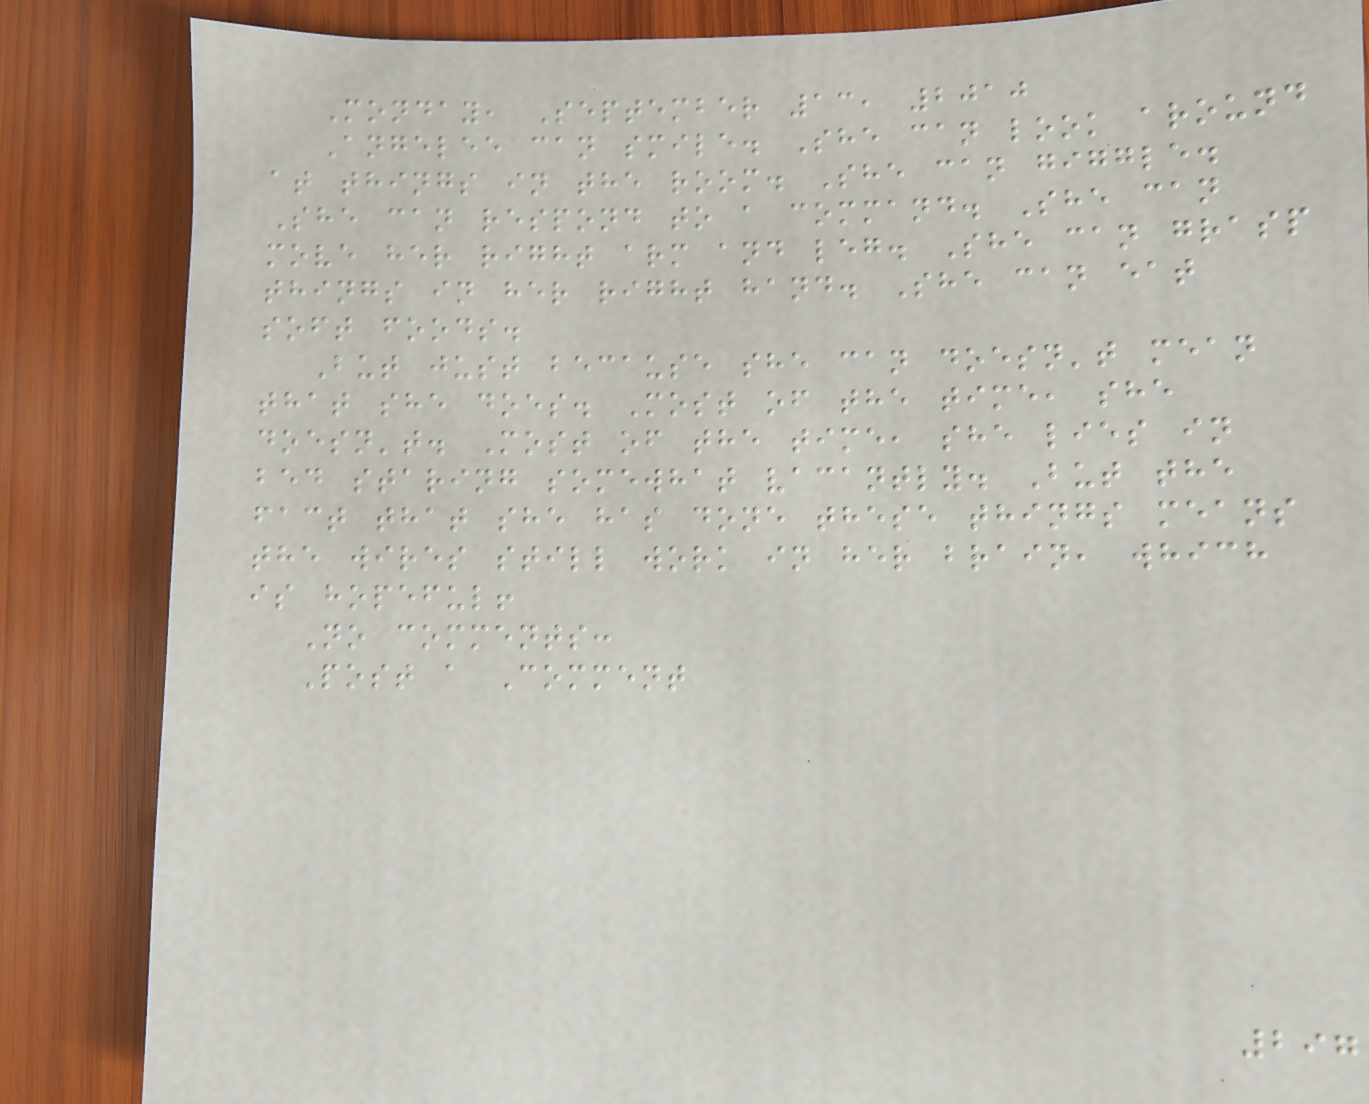Monday, September 13, 2010
Angelee can smile. She can look around
at things in the room. She can giggle.
She can respond to a command. She can
move her right arm and leg. She can grasp
things in her right hand. She can eat
soft foods.
But just because she can doesn't mean
that she does. Most of the time, she
doesn't. Most of the time, she lies in
bed staring somewhat vacantly. But the
fact that she has done these things means
the wires still work in her brain, which
is hopeful!
No comments:
Post a Comment
297
